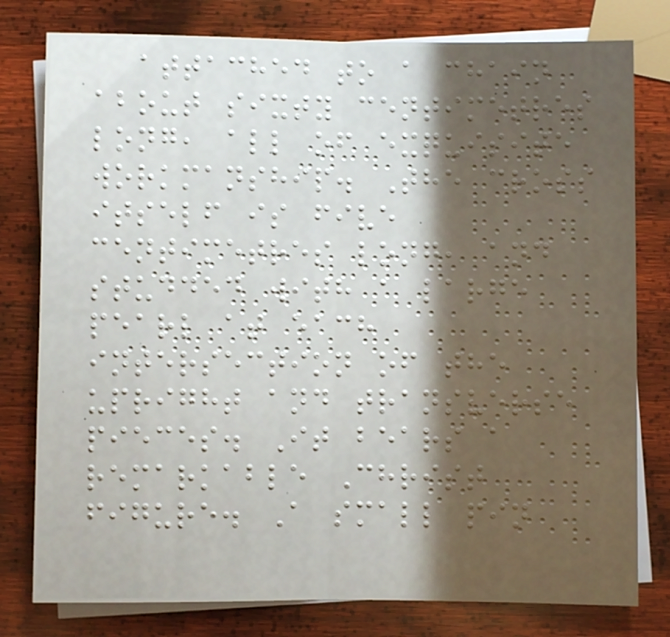attached to a chain
about sixty centimetres
long, all of exquisite
workmanship. The cross
itself is five
centimetres long, and
studded with a large
pearl at each
intersection of the
upright and transverse
pieces. It bears a
remarkable Christ
figure. A small pin
